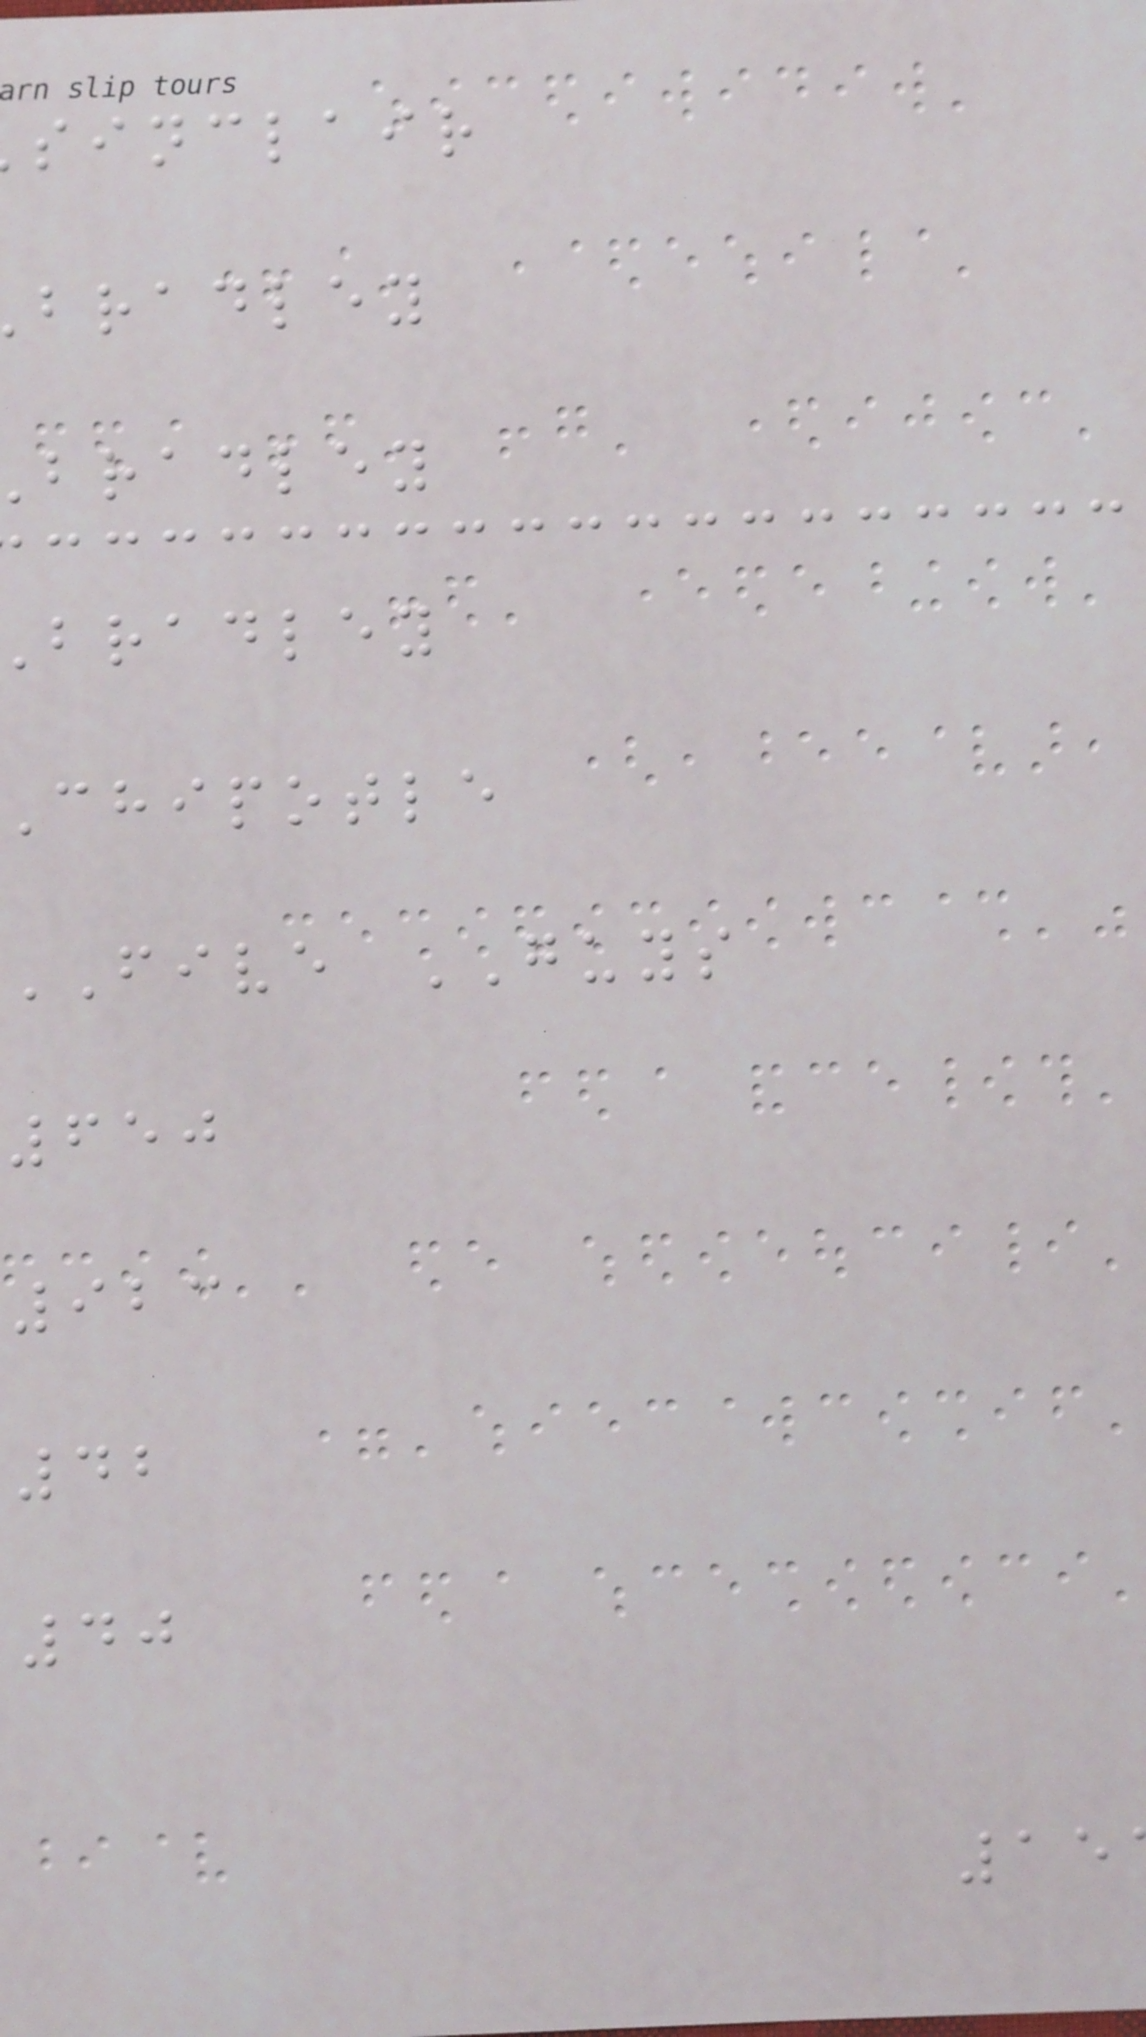sinclair
bradley
bradley
bradley
chipotle
FIVE GUYS
650
923
42
40
